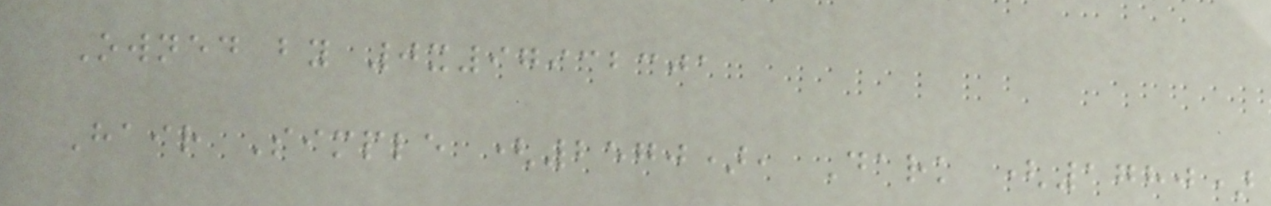Owned by 0x97932301
Hair Simple (2570), Dark (1780)
